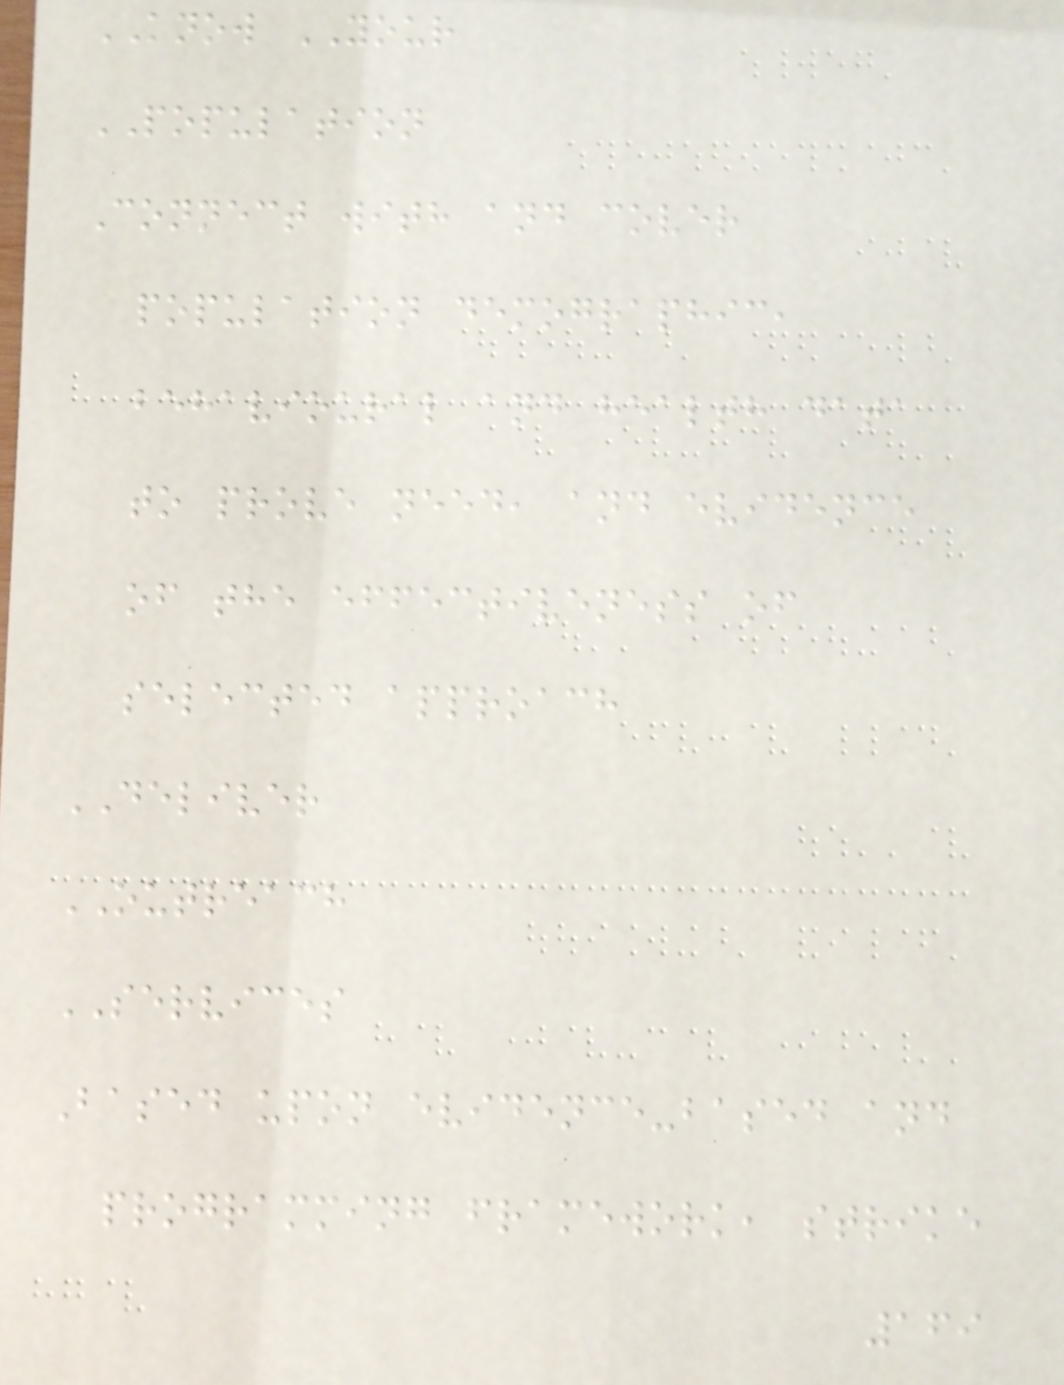KNOW YOUR
POPULATION
Connect with and cover
population demographic,
behavioural and health data
to prove need, and evidence
of the effectiveness of
selected approach
DELIVER
OUTREACH
SERVICES
Based upon evidence-based and
programming framework, strike
169
